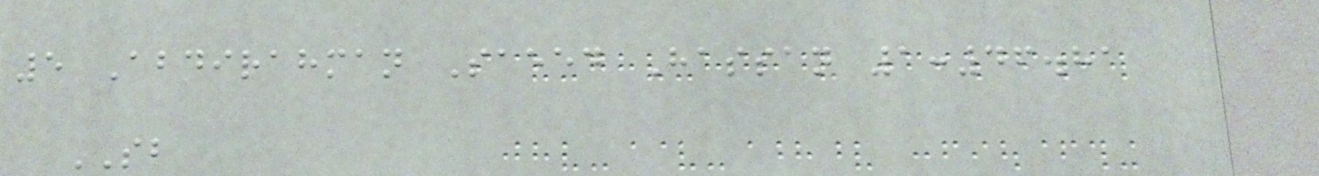5 Abdirahman Saeed Hassan 1:46.81
SB
